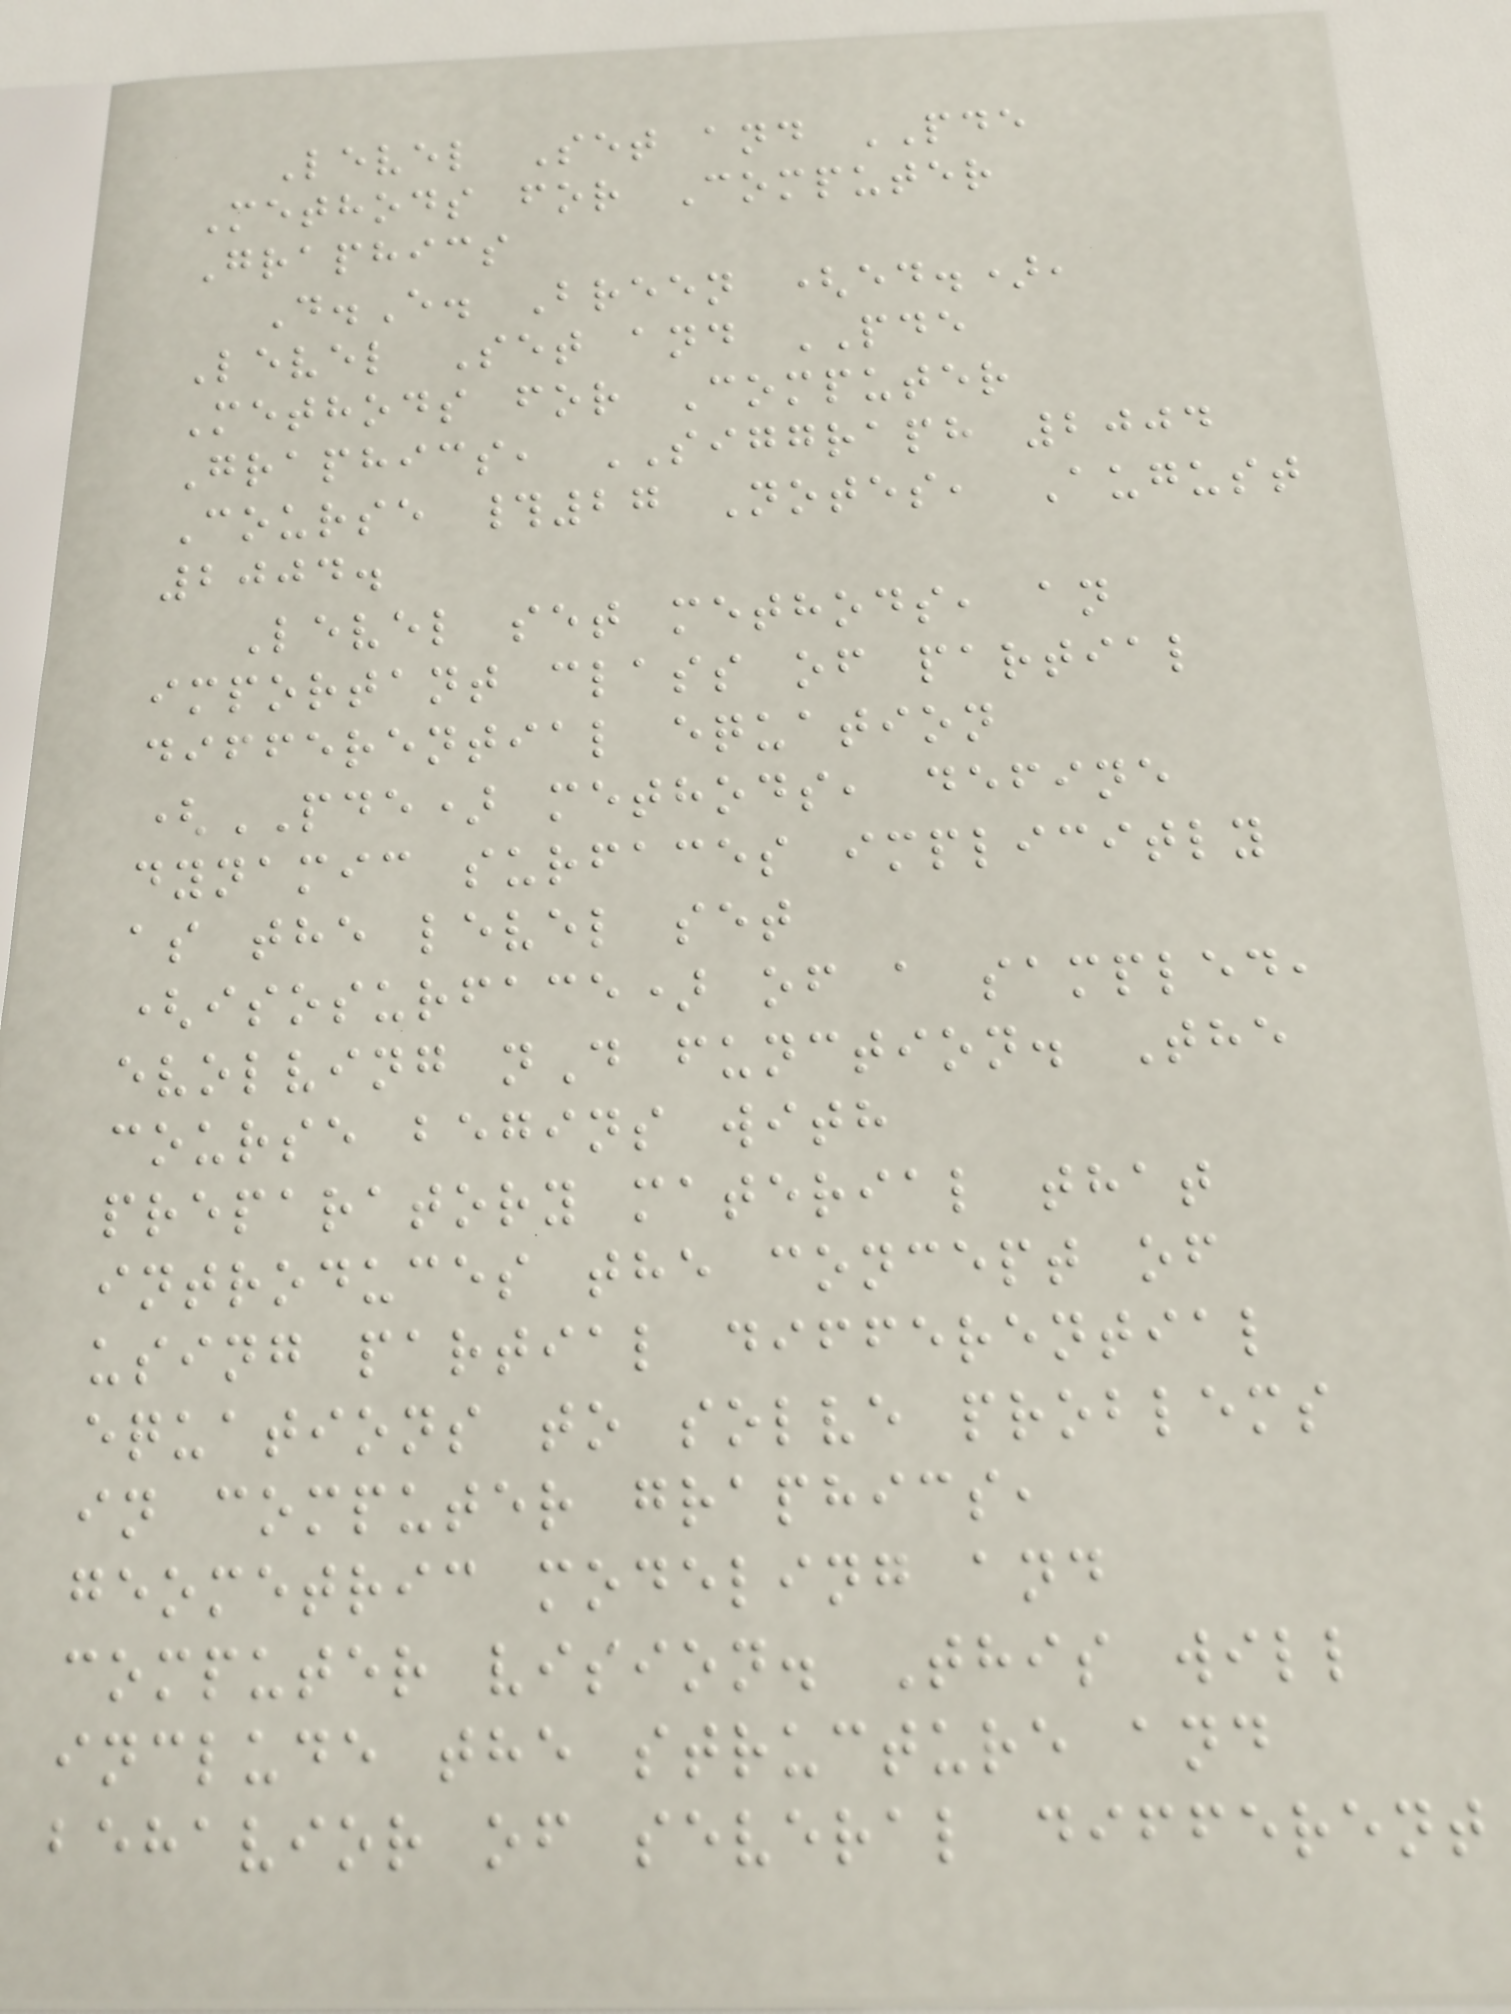Level Set and PDE
Methods for Computer
Graphics
D.E. Breen (ed.),
Level Set and PDE
Methods for Computer
Graphics, SIGGRAPH 2004
Course #27 Notes, August
2004.
Level set methods, an
important class of partial
differential equation
(PDE) methods, define
dynamic surfaces implicitly
as the level set
(isosurface) of a sampled,
evolving nD function. The
course begins with
preparatory material that
introduces the concept of
using partial differential
equations to solve problems
in computer graphics,
geometric modeling and
computer vision. This will
include the structure and
behavior of several different
